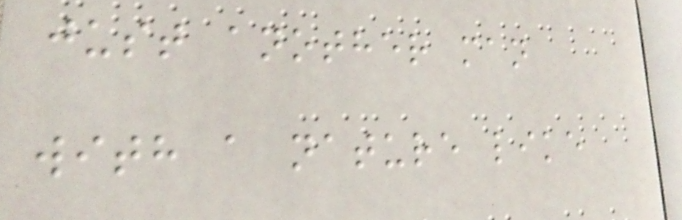just another man
with a nature like
